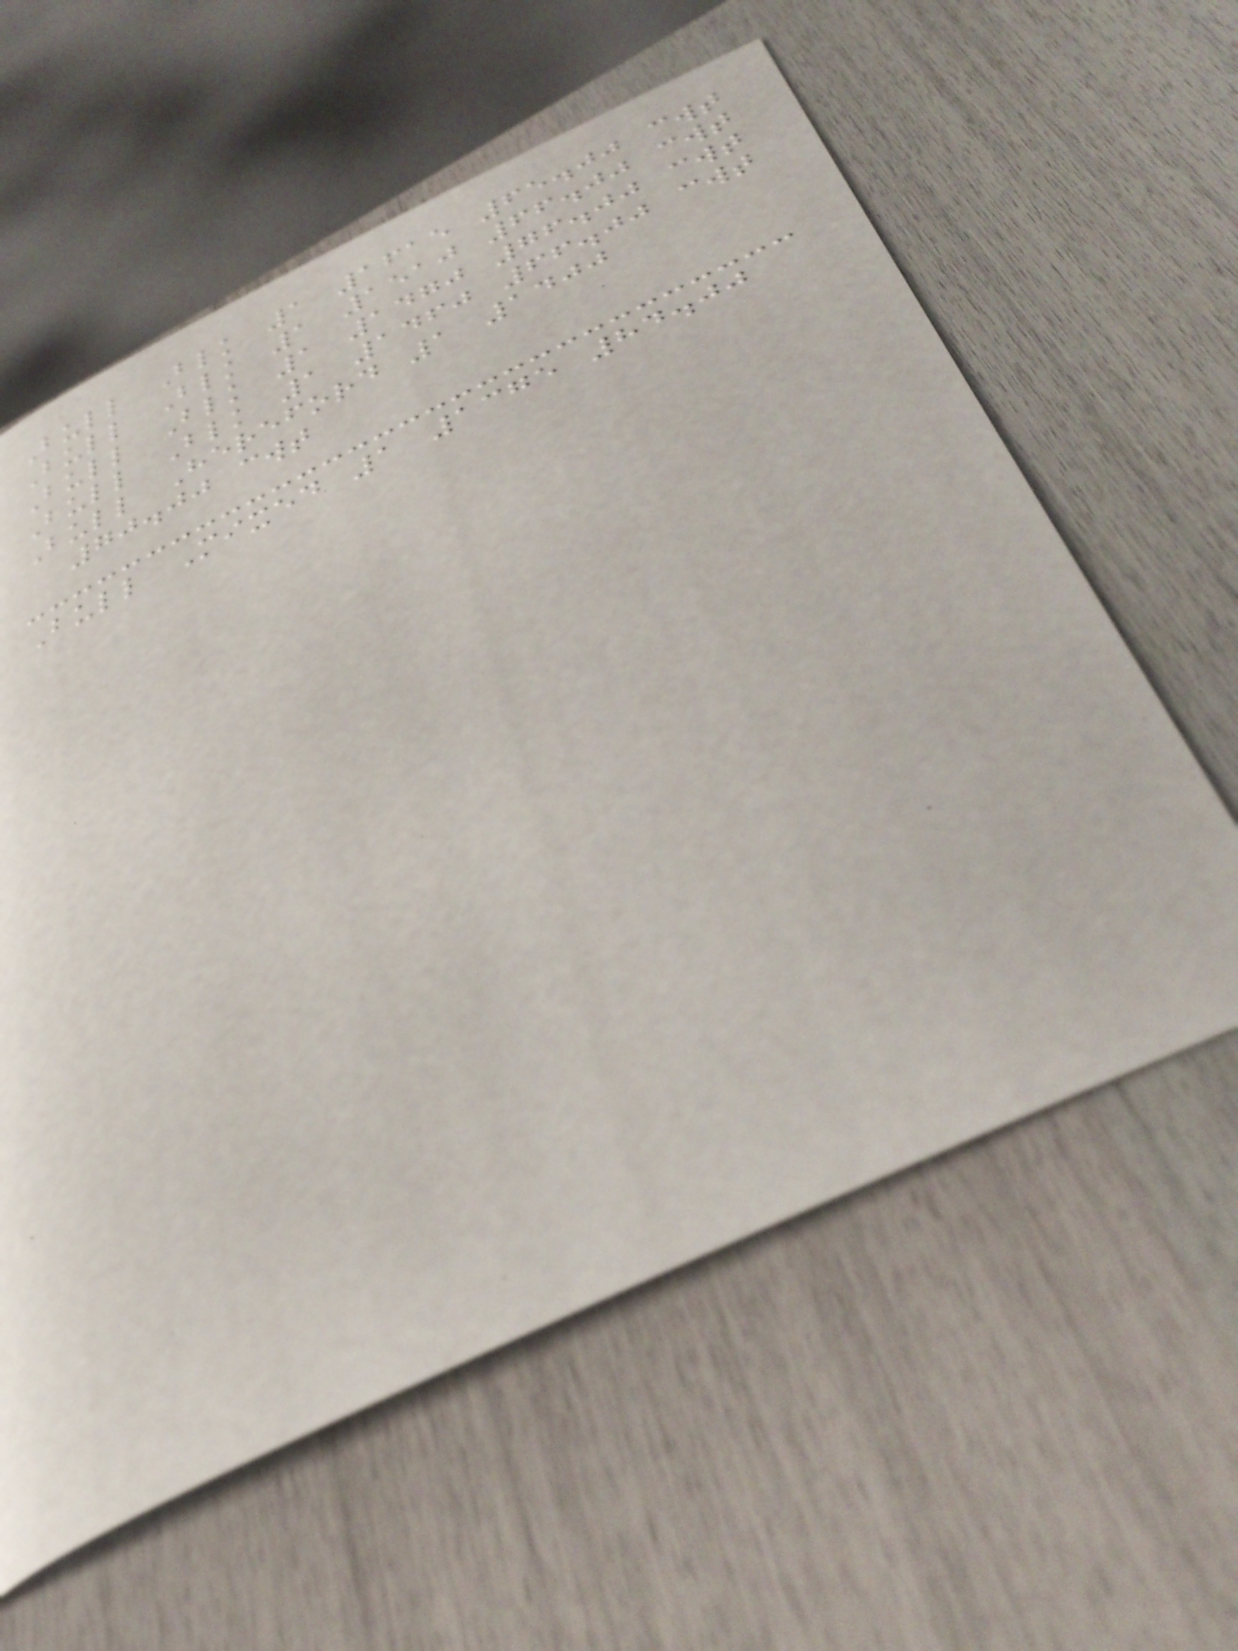Bull Blk 1 1615 65.00 cwt
Bull Blk 1 1510 66.00 cwt
Bull Blk 1 1470 76.00 cwt
Bull Blk 1 1460 66.00 cwt
Bull Hereford 1 1400
70.00 cwt
Bull Mixed 1 1375 84.00
